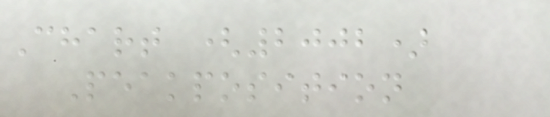Chart (2002)
Peakposition
